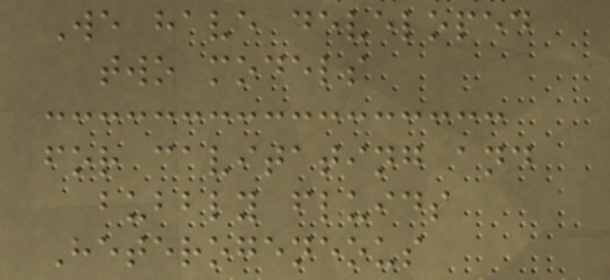We have developed
two models
for cavitating and
bubbly fluids
Heterogeneous
